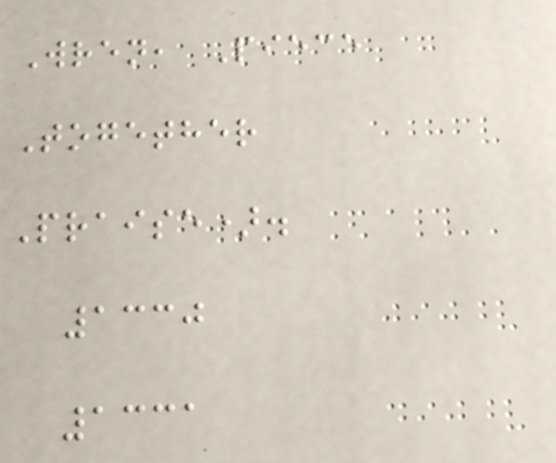Wren, Piece
Together
Praise).
1330
1331
